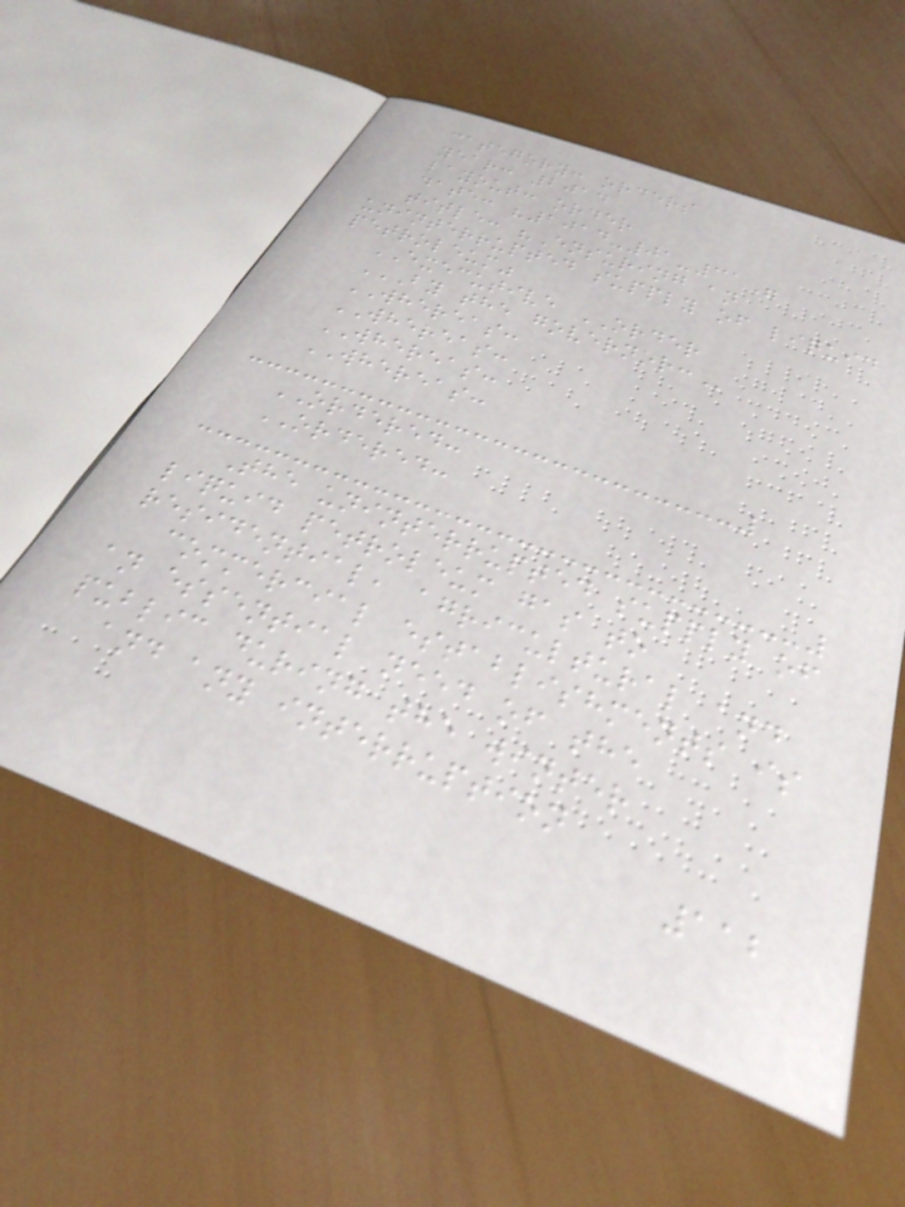category: orders
year: 2014
layout: order
date: "2014-01-31"
title: "Ensuring an
uninterrupted supply of liquid
petroleum"
EXECUTIVE ORDER
BY THE GOVERNOR:
WHEREAS:
WHEREAS:
WHEREAS:
WHEREAS:
ORDERED:
ORDERED:
The uninterrupted supply of
liquid petroleum gas to
residential, agricultural and
commercial establishments is
an essential need of the
public during the winter
and any interruption
112
